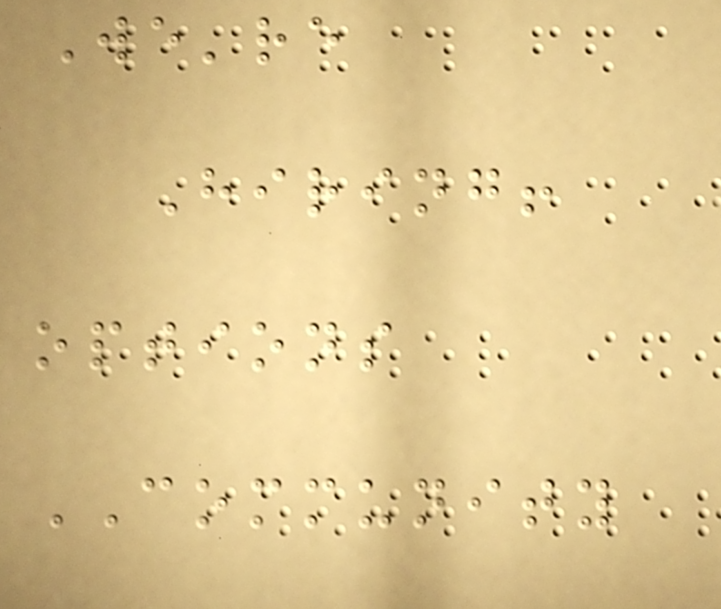We're
Hiring!
options
COMMUNITY
